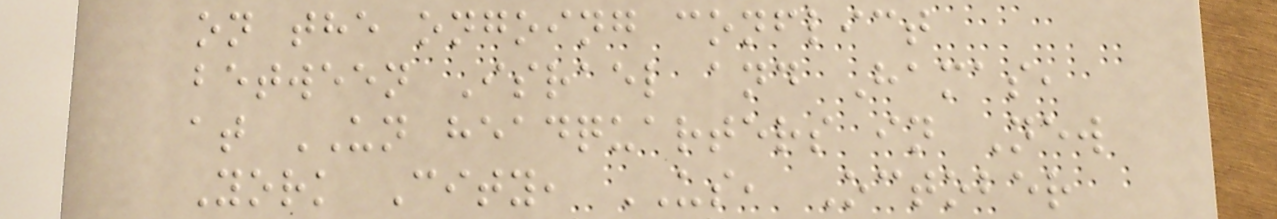on the ongoing conflict
between Israel and Hamas,
at UN headquarters in New
York City, US, October
